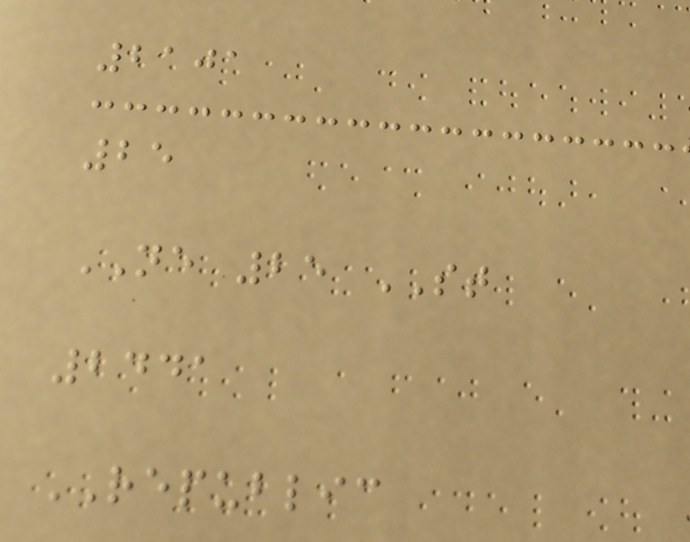2101
25
NE 25 ST
2441
REPUBLIC
